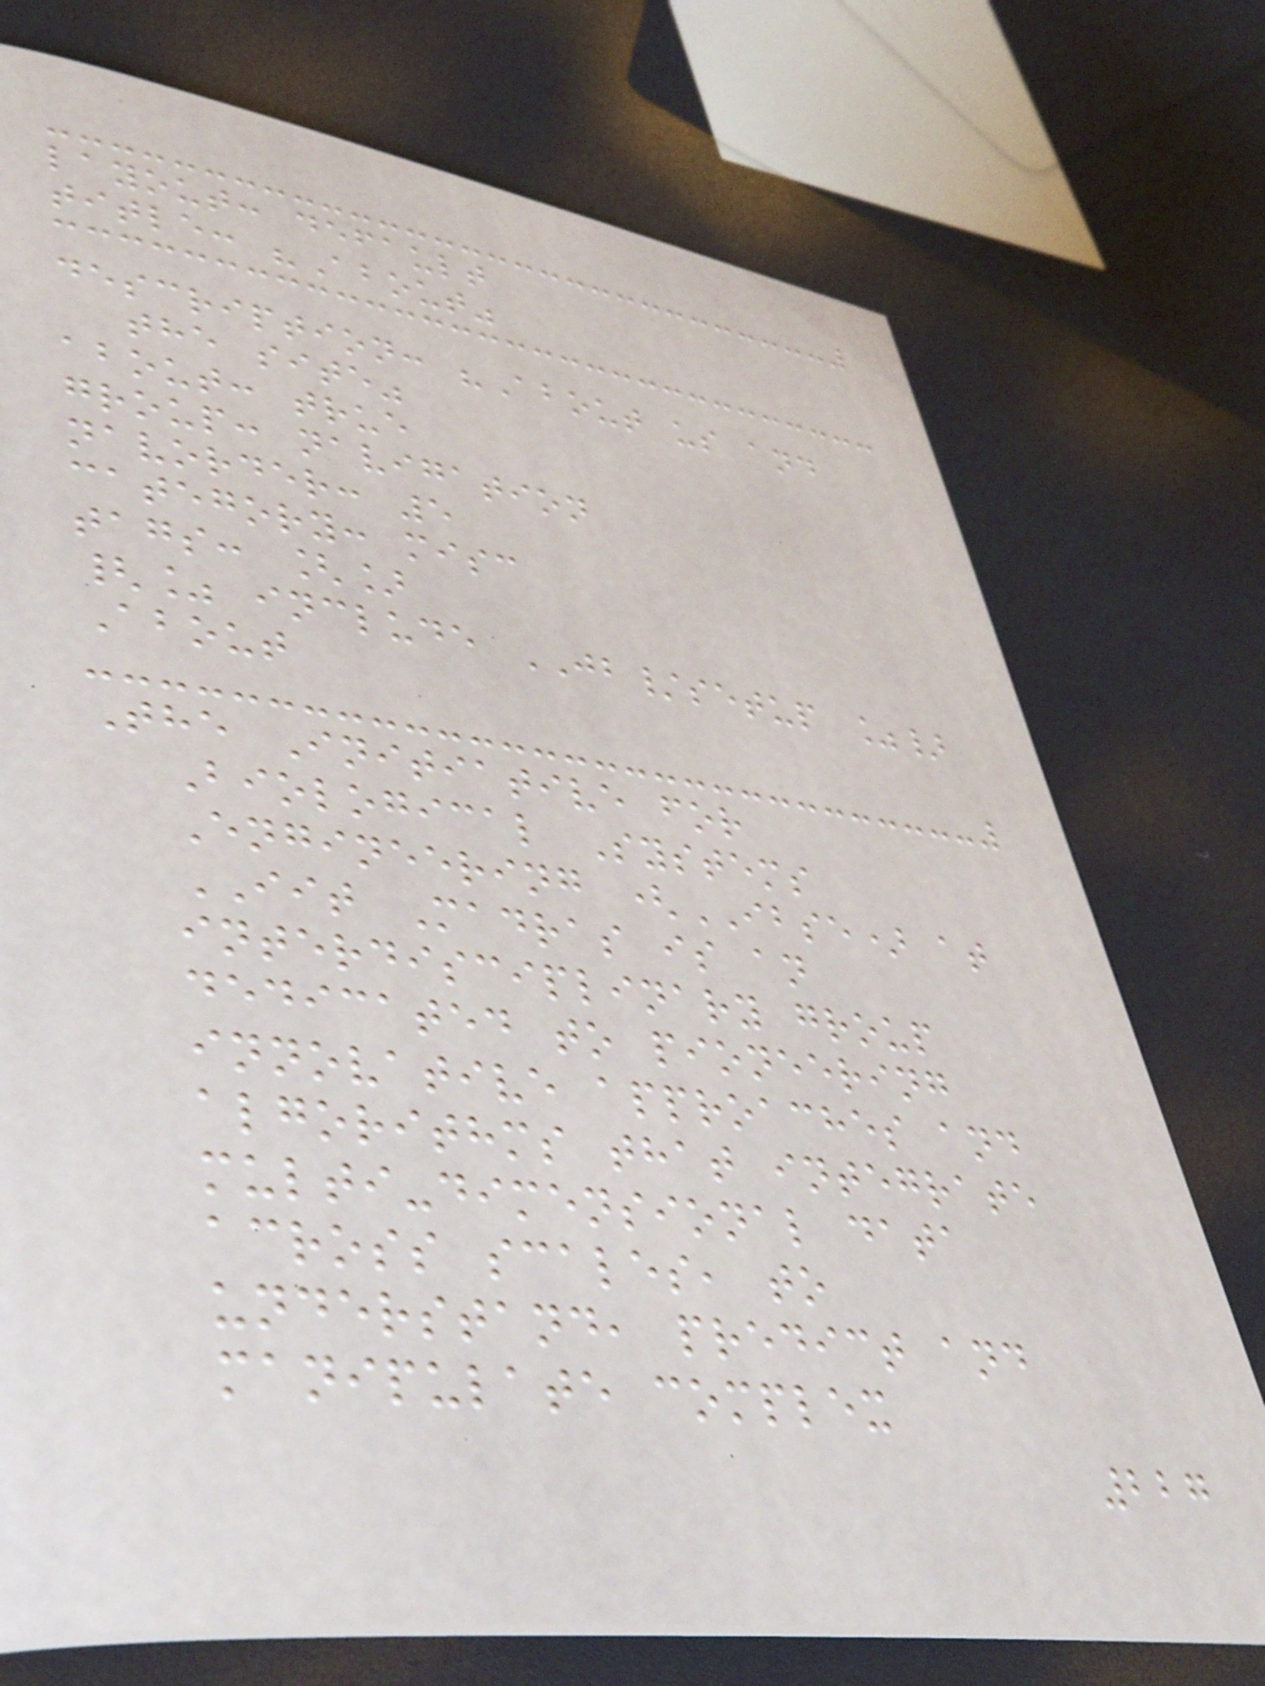layout: default
title: "About"
description: "About us and
the site"
about: true
group: navigation
navorder: 5
category: misc
tags: []
{% include JB/setup %}
About
The Initiative for
Biological Systems
Engineering (IBSE) at
IIT Madras is an
interdisciplinary group
dedicated to pioneering
innovative approaches and
algorithms that integrate
multi-dimensional data
across scales, to
understand, predict and
manipulate complex
227
